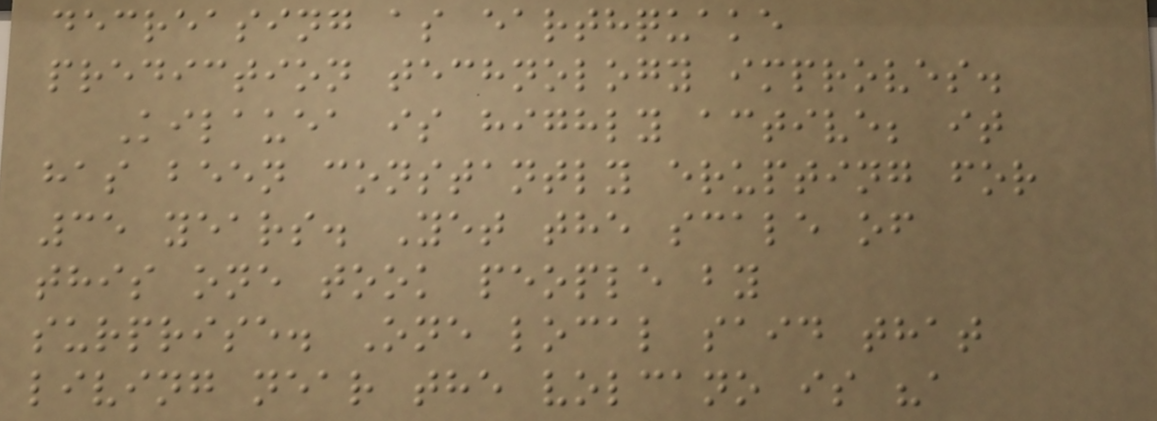decreasing as earthquake
prediction technology improves.
Kilauea is highly active; it
has been constantly erupting for
35 years. Yet the scale of
this one took people by
surprise. One local said that
living near the volcano is "a
